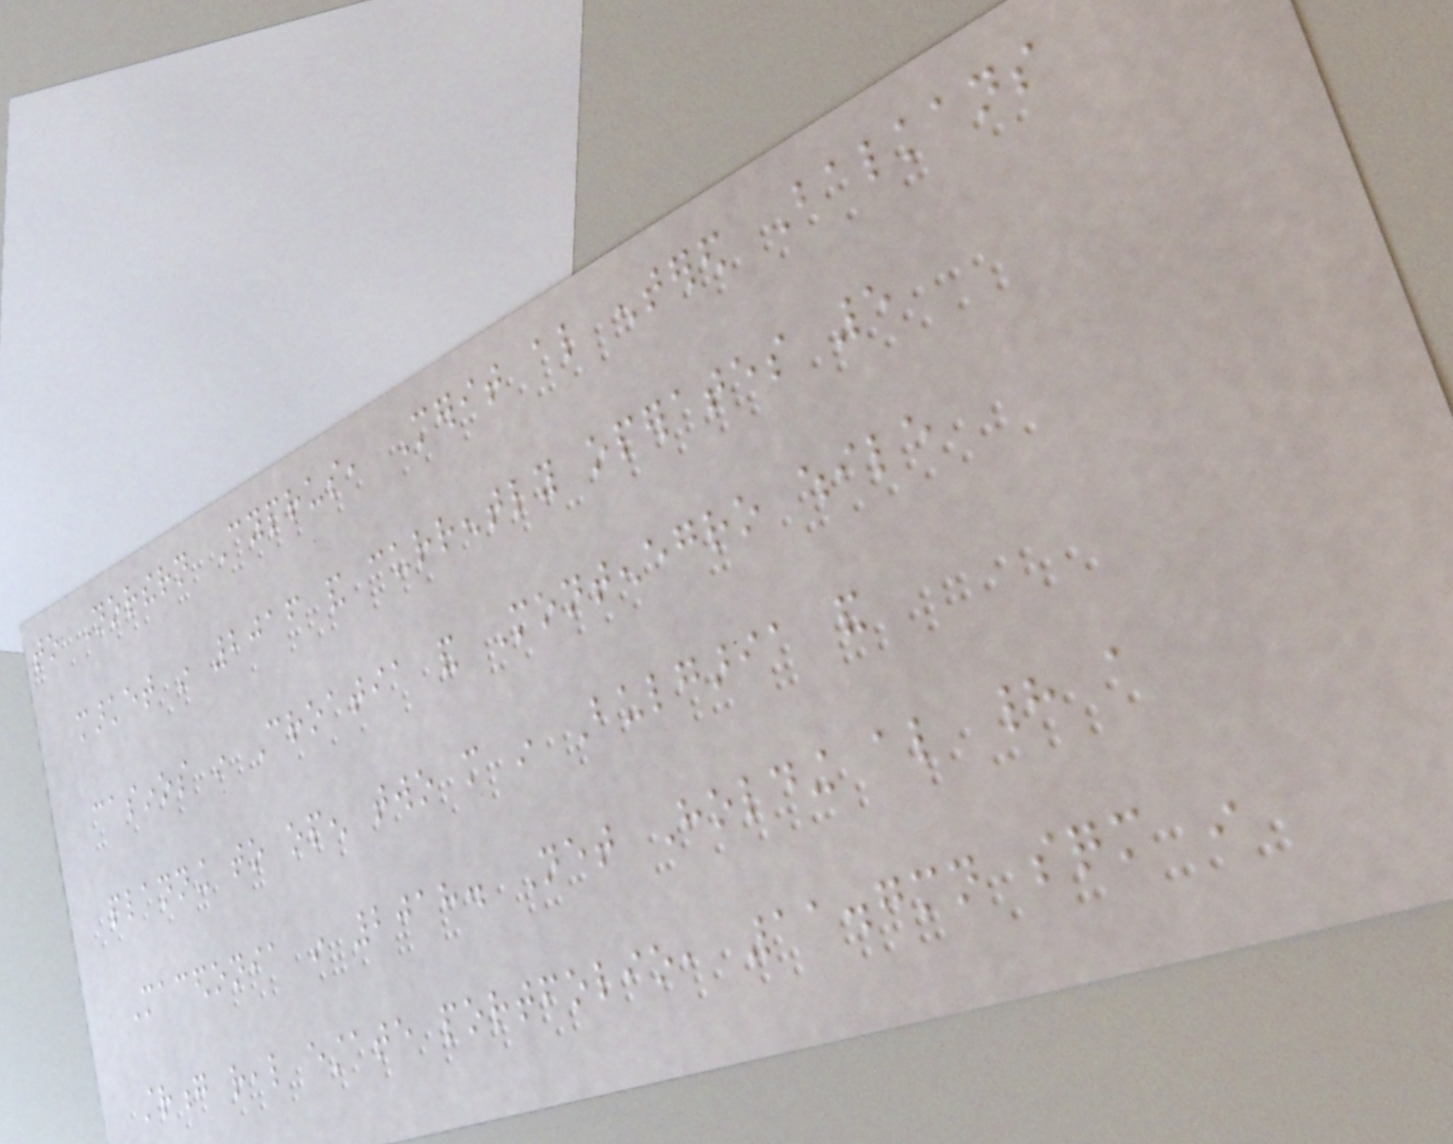to Northern Cyprus, Merit also entered Balkans
market in 2016 and currently operates 5
casinos in Croatia and Montenegro while
planning to open two more in Bulgaria and
Macedonia in 2018. Net Holding also had a
strong real estate portfolio, 11.7mn sqm in
